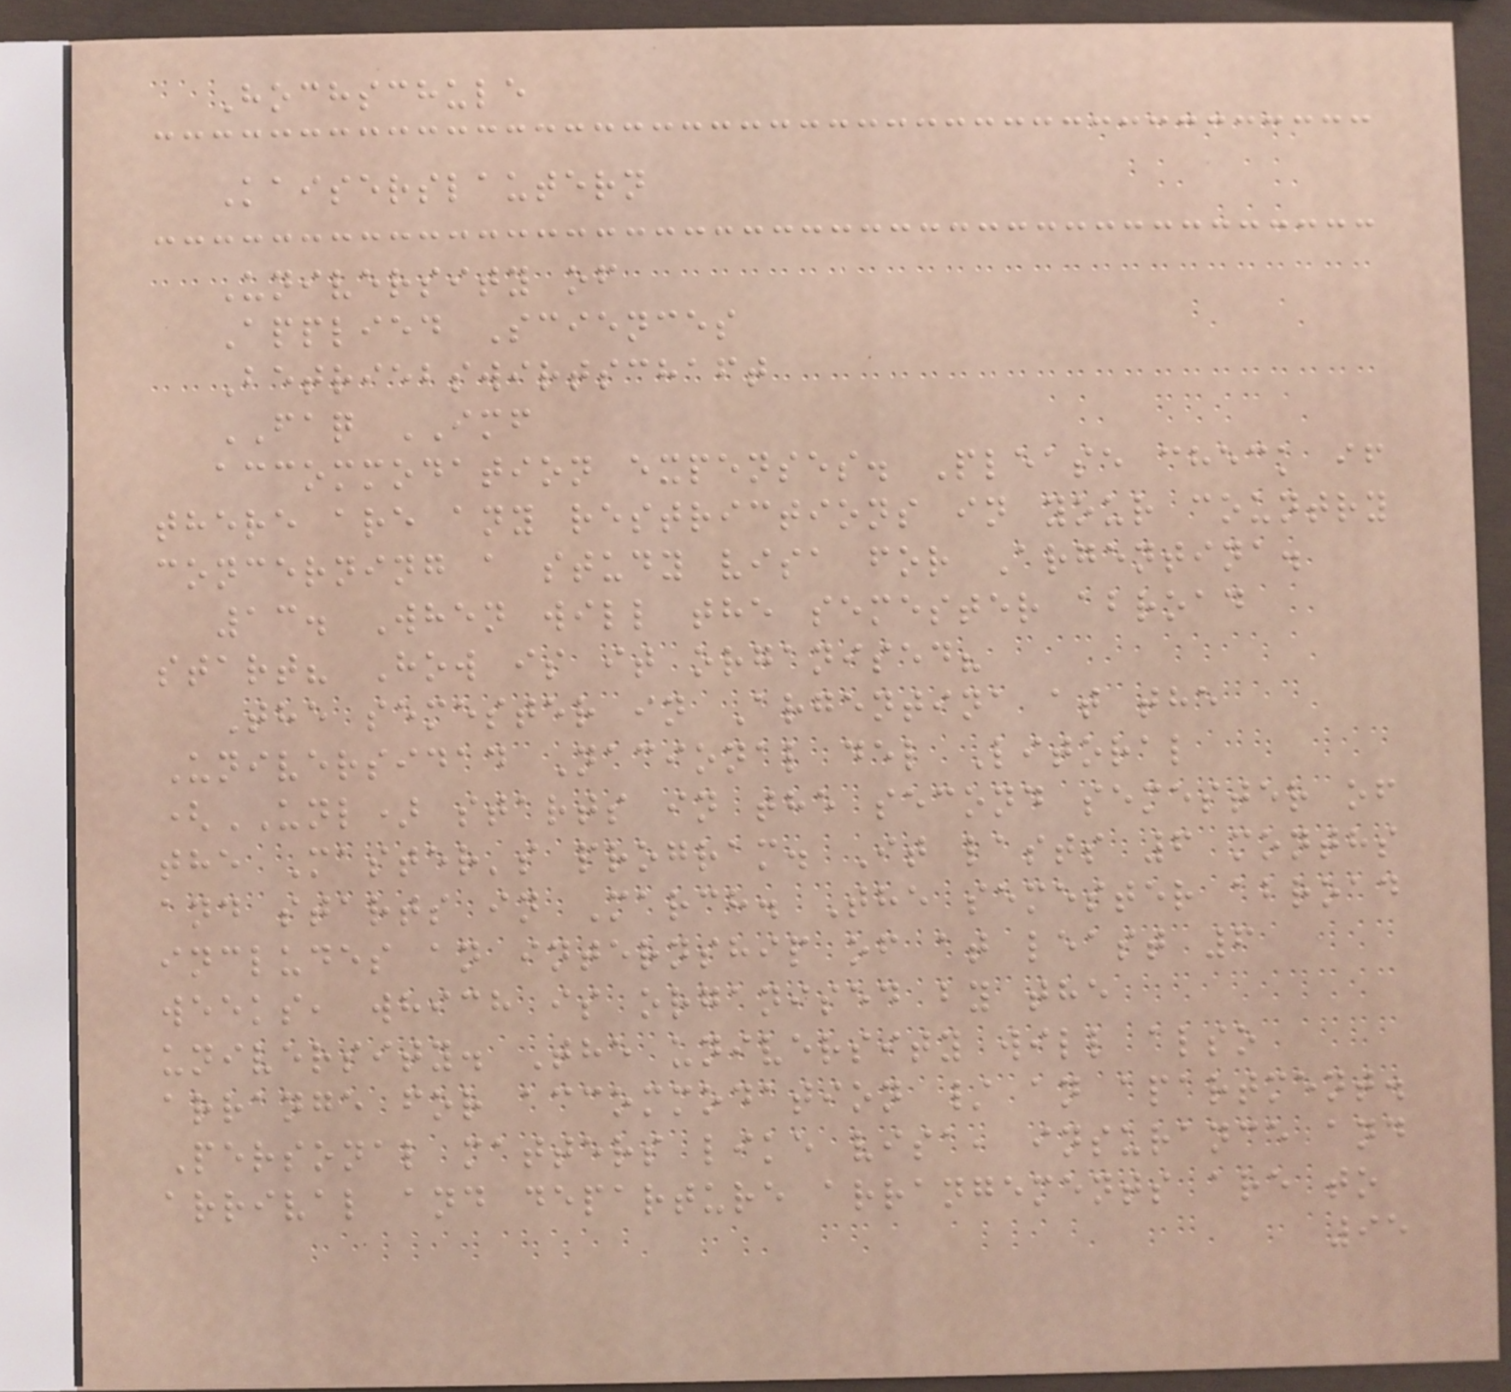Hochschule
Kaiserslautern
University of
Applied Sciences
Betriebswirtschaft
FAQ IMF
accommodation expenses. Please check if
there are any restrictions in your country
concerning a study visa for Argentina.
13. When will the semester abroad
start? How is it organised?
The semester in Argentina at the
Universidad Nacional del Litoral
(UNL) starts in the second semester of
the Master's program. It lasts 6 months
and starts in March. The semester abroad
includes an internship of at least 6
weeks, which is organised by the
university. The university will also
arrange for accommodation / an apartment.
Personal matters like visa, insurance and
arrival and departure arrangements are to
95
